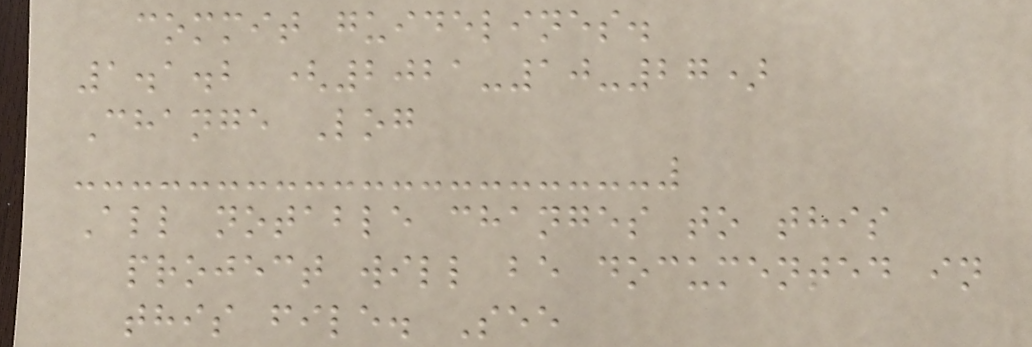commit guidelines.
1.1.2 (2021-10-27)
Change Log
All notable changes to this
project will be documented in
this file. See
